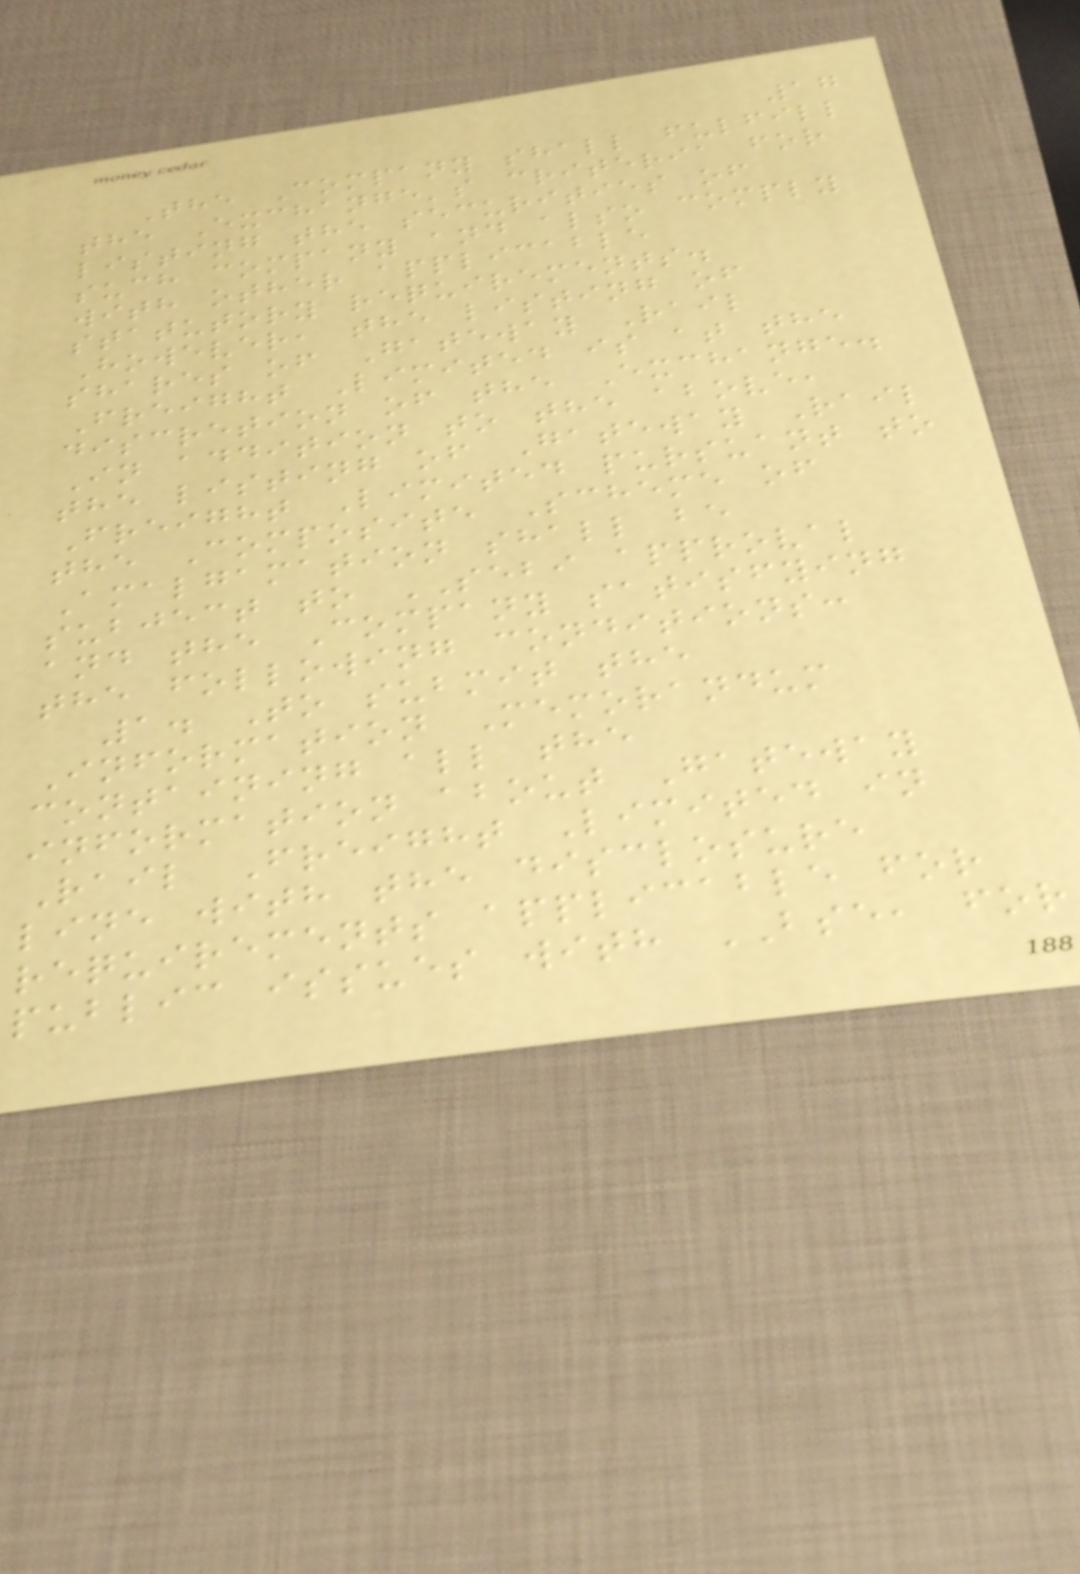17
The Company shall fulfill
the Exchange's criteria for
listing the securities of
such company and also comply
with other applicable
statutory requirements.
However, the listing of
shares of Gateway Rail
Freight Limited is at the
discretion of the Exchange.
In addition to the above,
the listing of Gateway Rail
Freight Limited pursuant to
the Composite Scheme of
Amalgamation shall be
subject to SEBI approval
and the Company satisfying
the following conditions:
1. To submit the
Information Memorandum
containing all the
information about Gateway
Rail Freight Limited in
line with the disclosure
requirements applicable for
public issues with BSE, for
